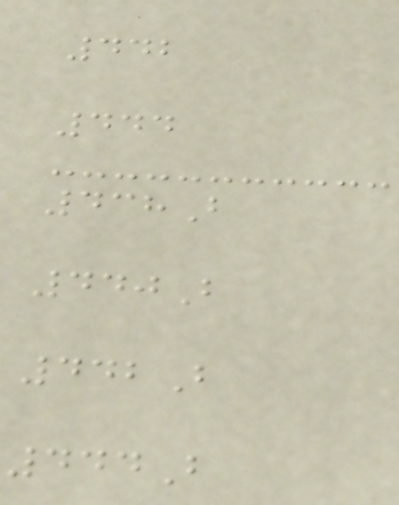442
444
438B
440B
442B
444B
